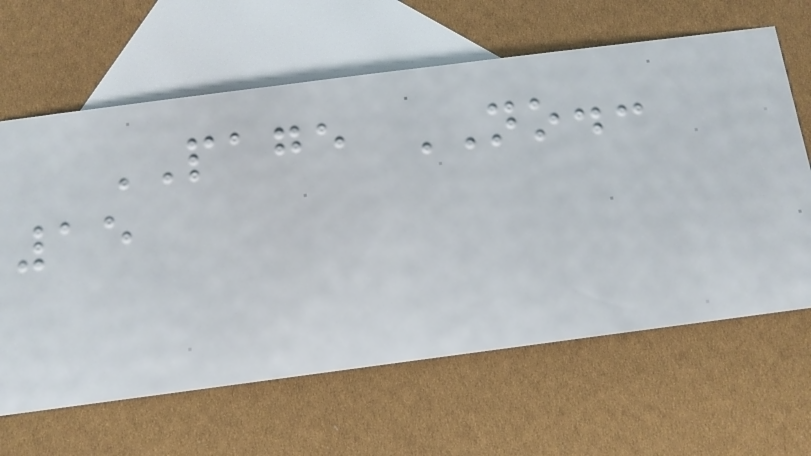PAGE NO.:
15
